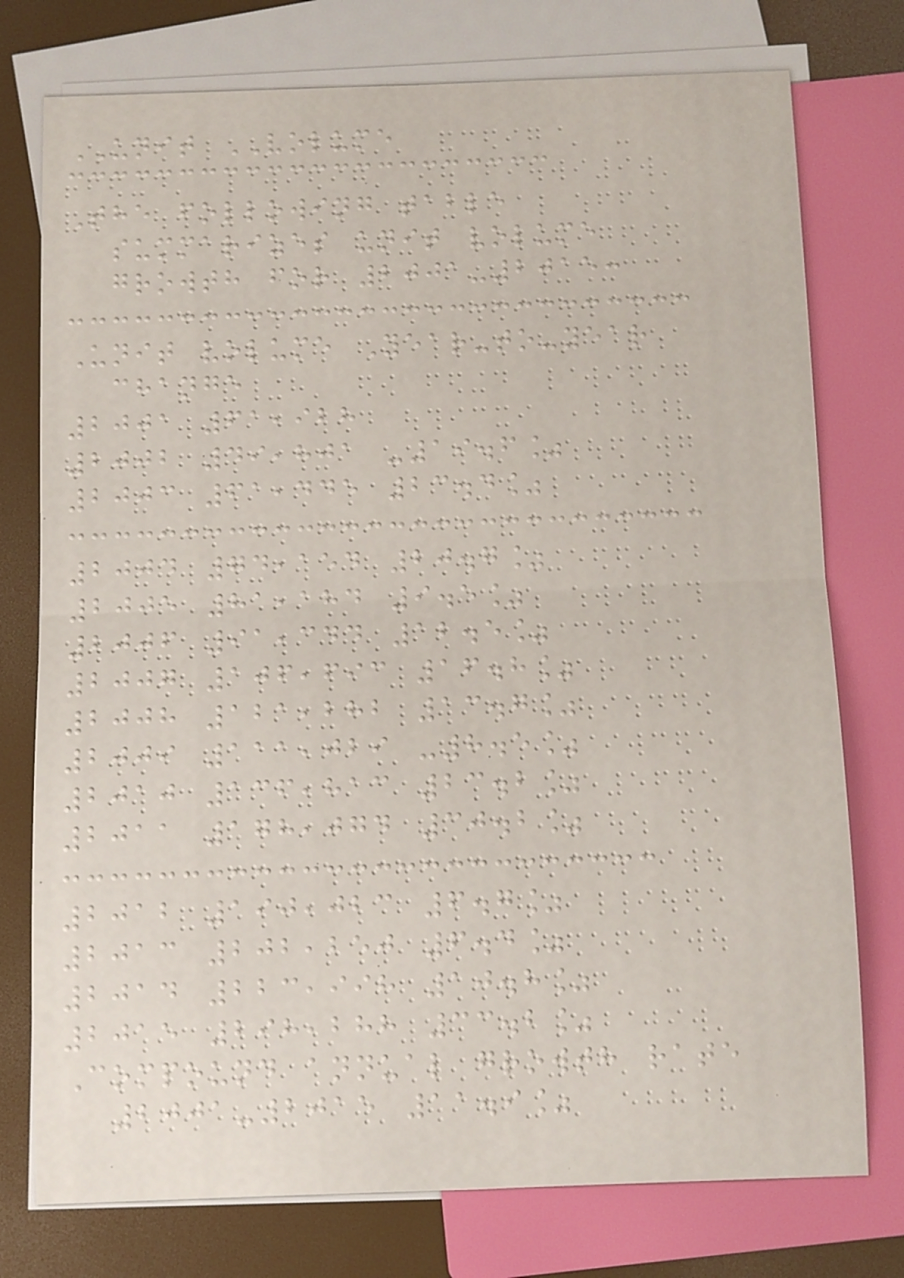UNIT VOLUME
The following table
summarizes unit volume
growth for 2001-2015:
Unit volume Year-to-year
change
2001 61,928
2002 49,801 -19.6%
2003 61,445 23.4%
2004 74,154 20.7%
2005 81,184 9.5%
2006 91,344 12.5%
2007 106,693 16.8%
2008 121,282 13.7%
2009 111,029 -8.5%
2010 136,813 23.2%
2011 178,074 30.2%
2012 190,023 6.7%
2013 202,250 6.4%
2014 223,998 10.8%
2015 298,288 33.2%
Compound annual growth rate
2001-2015 11.9%
